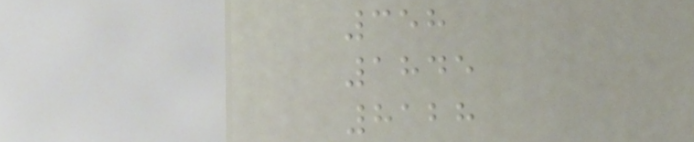358
1845
8128
